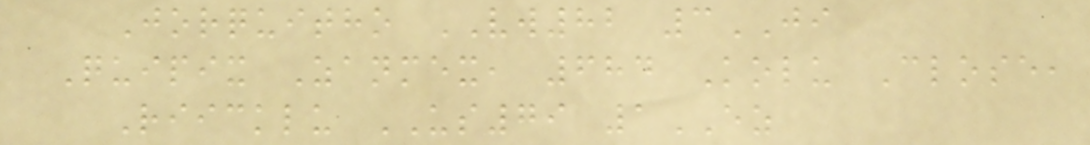Jorquitho VW82 3JI
Quipix Zanmex, 684 Kolu Close,
Riicklu US79 1EZ
